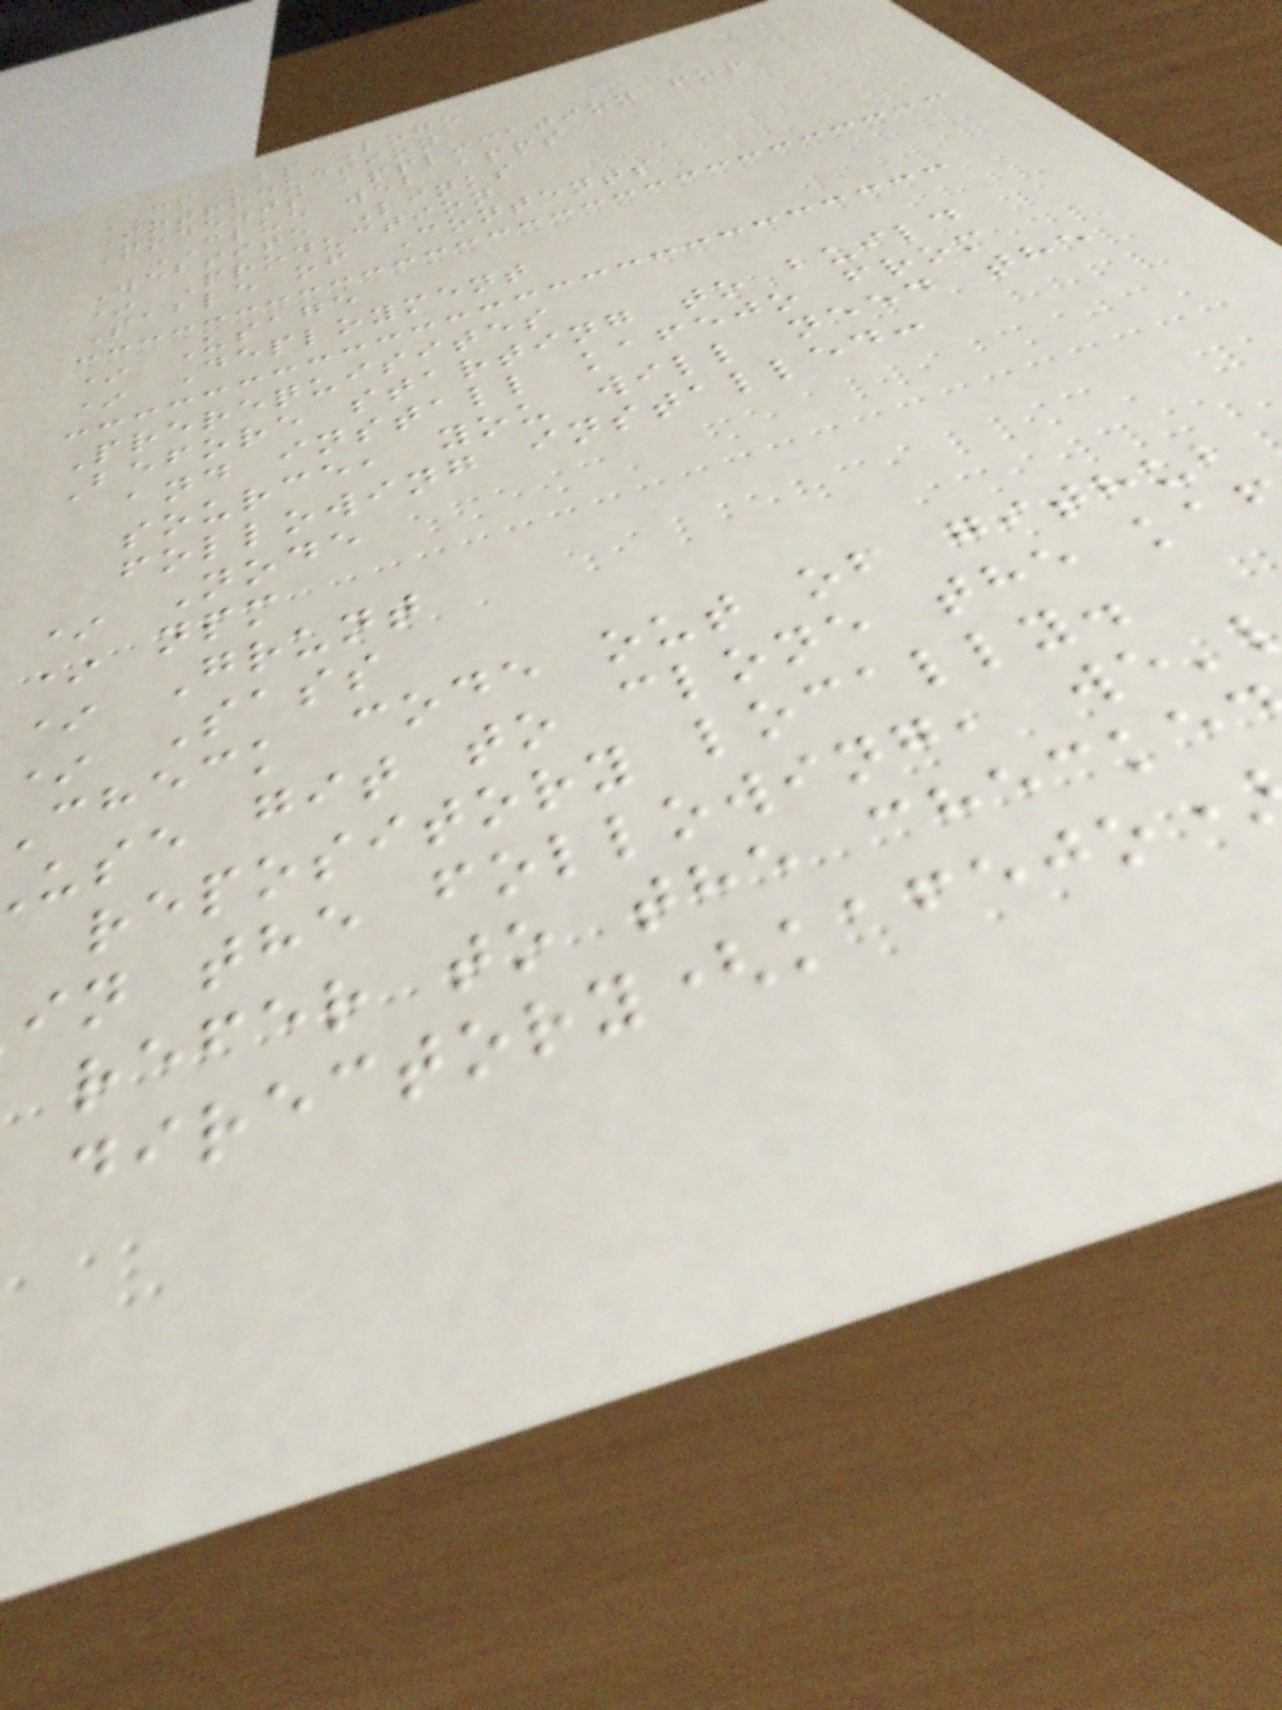CMap Logo
Introduction
Node.js application for
CLUE web apps
Website Links
* Production
Table of Contents
* Usage
* Deployment
Prerequisites
Before starting to build
and install kafejo from
source, you will need the
following installed:
* Node
* npm
* Grunt
* Sass
check code out of github
use git to clone the ka
repository locally.
in the following, we'
refer to the checke
directory(kafejo
